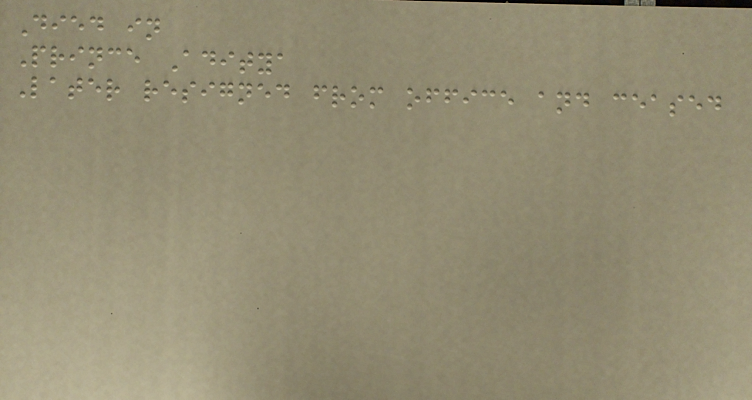Died in
Prince Aditya
Later resigned from office and ceased
